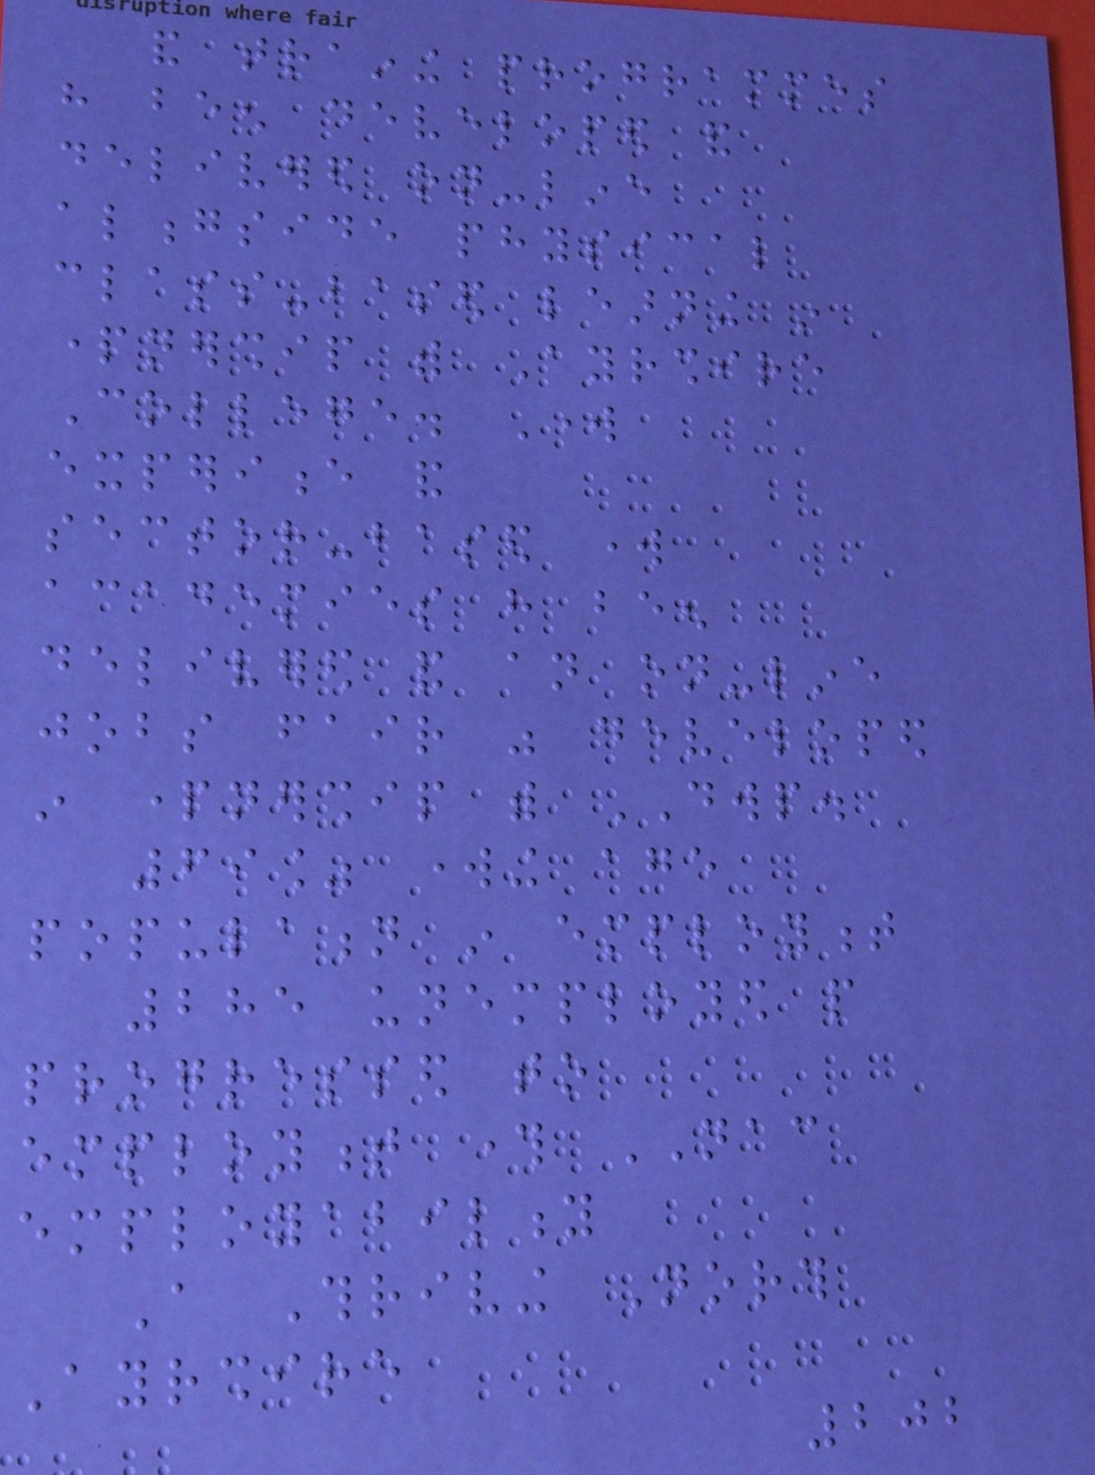and training programmes
have been developed and
delivered on-line
alongside physical
class-based learning in
partnership with Ayrshire
College. Work
experience and
sector-based work
academies have been
delivered and an on-line
jobs fair was developed
in partnership with DWP.
69% working age
population in employment
285 unemployed people
progressed to
employment through NAC
employability
A Thriving North
Ayrshire
202
